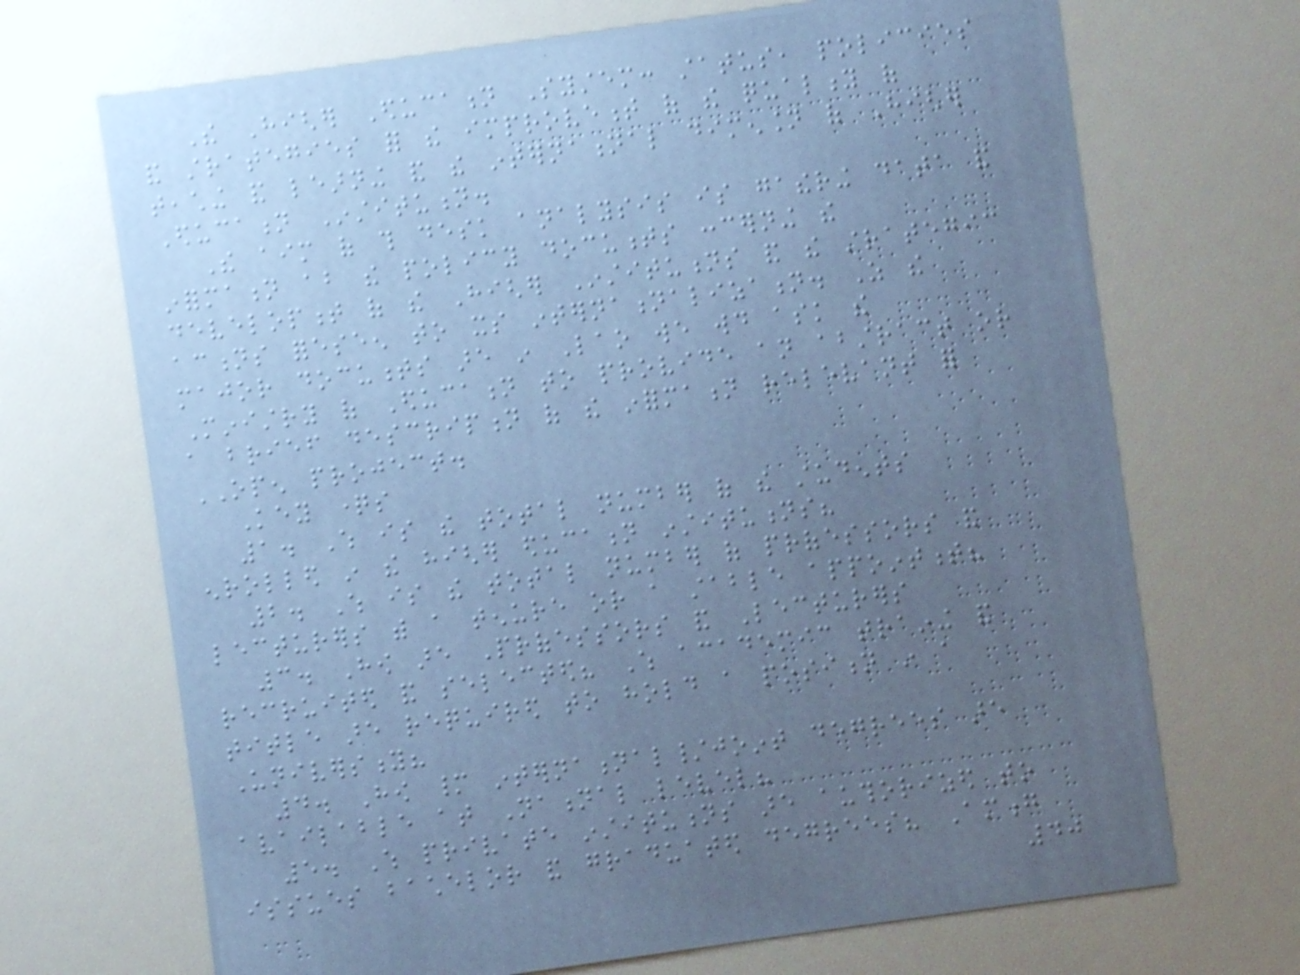The Higher Education System: status, policies
and strategies for the improvement of the quality of
teaching and learning and the international dimension of Higher
Education Institution.
The aim of this desk analysis is gathering data and
information about the policy documents concerning the
development of the Higher Institutions and the strategic
actions foreseen to its internationalization. As the
major documents are in Lao we would ask the
Ministry of Education to provide an abstract or
a brief description of the information relevant for
OPEN project.
Key questions
1. Which is the total number of the students
enrolled in the higher education institutions?
2. Which is the total number of professors and
lecturers with a tenure or a stable appointment?
3. How are Professors and Lecturers
recruited and selected? Which academic training and
title are required to hold a position in a
University?
4. How many international/joint degrees are
available at National level?
5. Which private institutions are authorized to
issues bachelor and graduated degrees? Among
40
